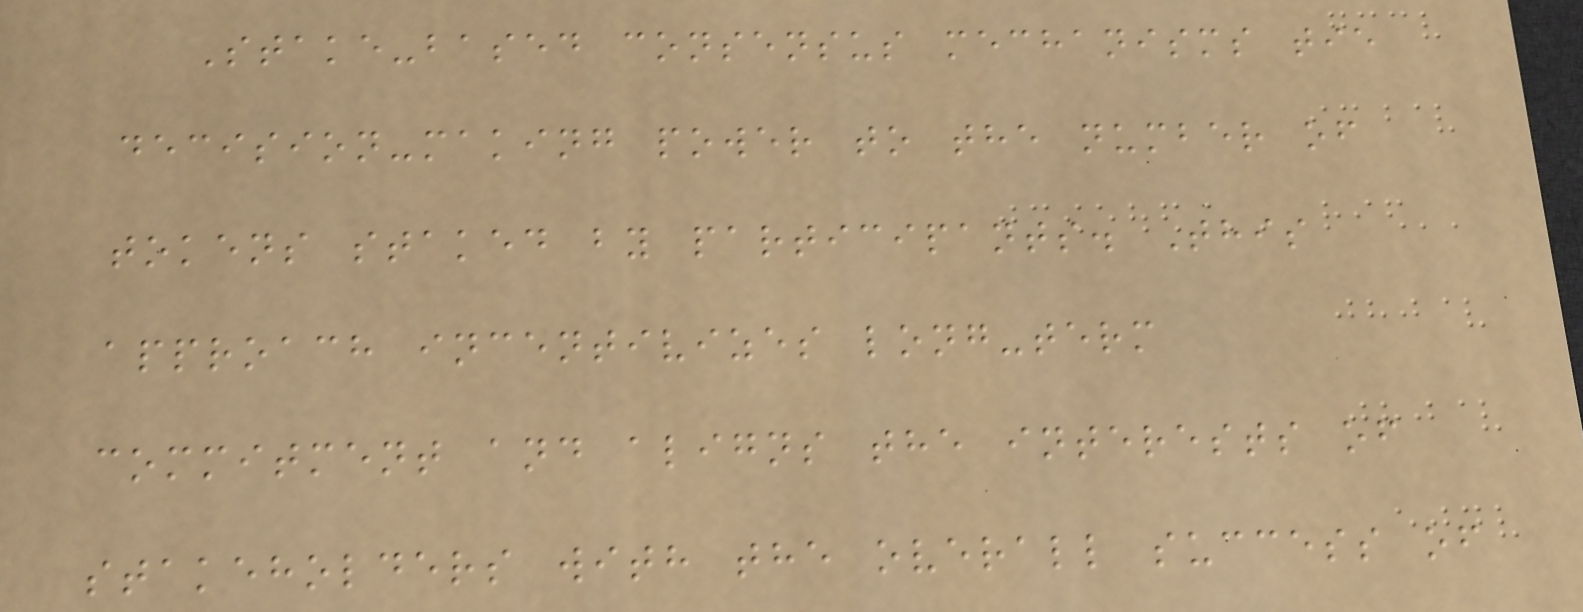Stake-based consensus mechanisms tie
decision-making power to the number of
tokens staked by participants. This
approach incentivizes long-term
commitment and aligns the interests of
stakeholders with the overall success of
